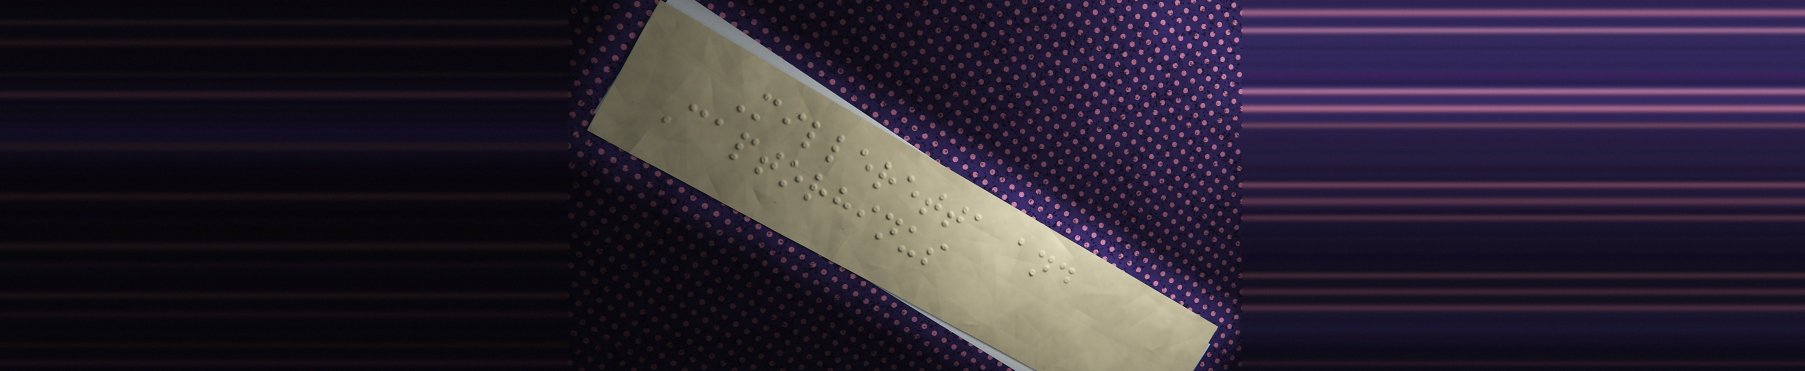Milleretta and
Captorhinus
